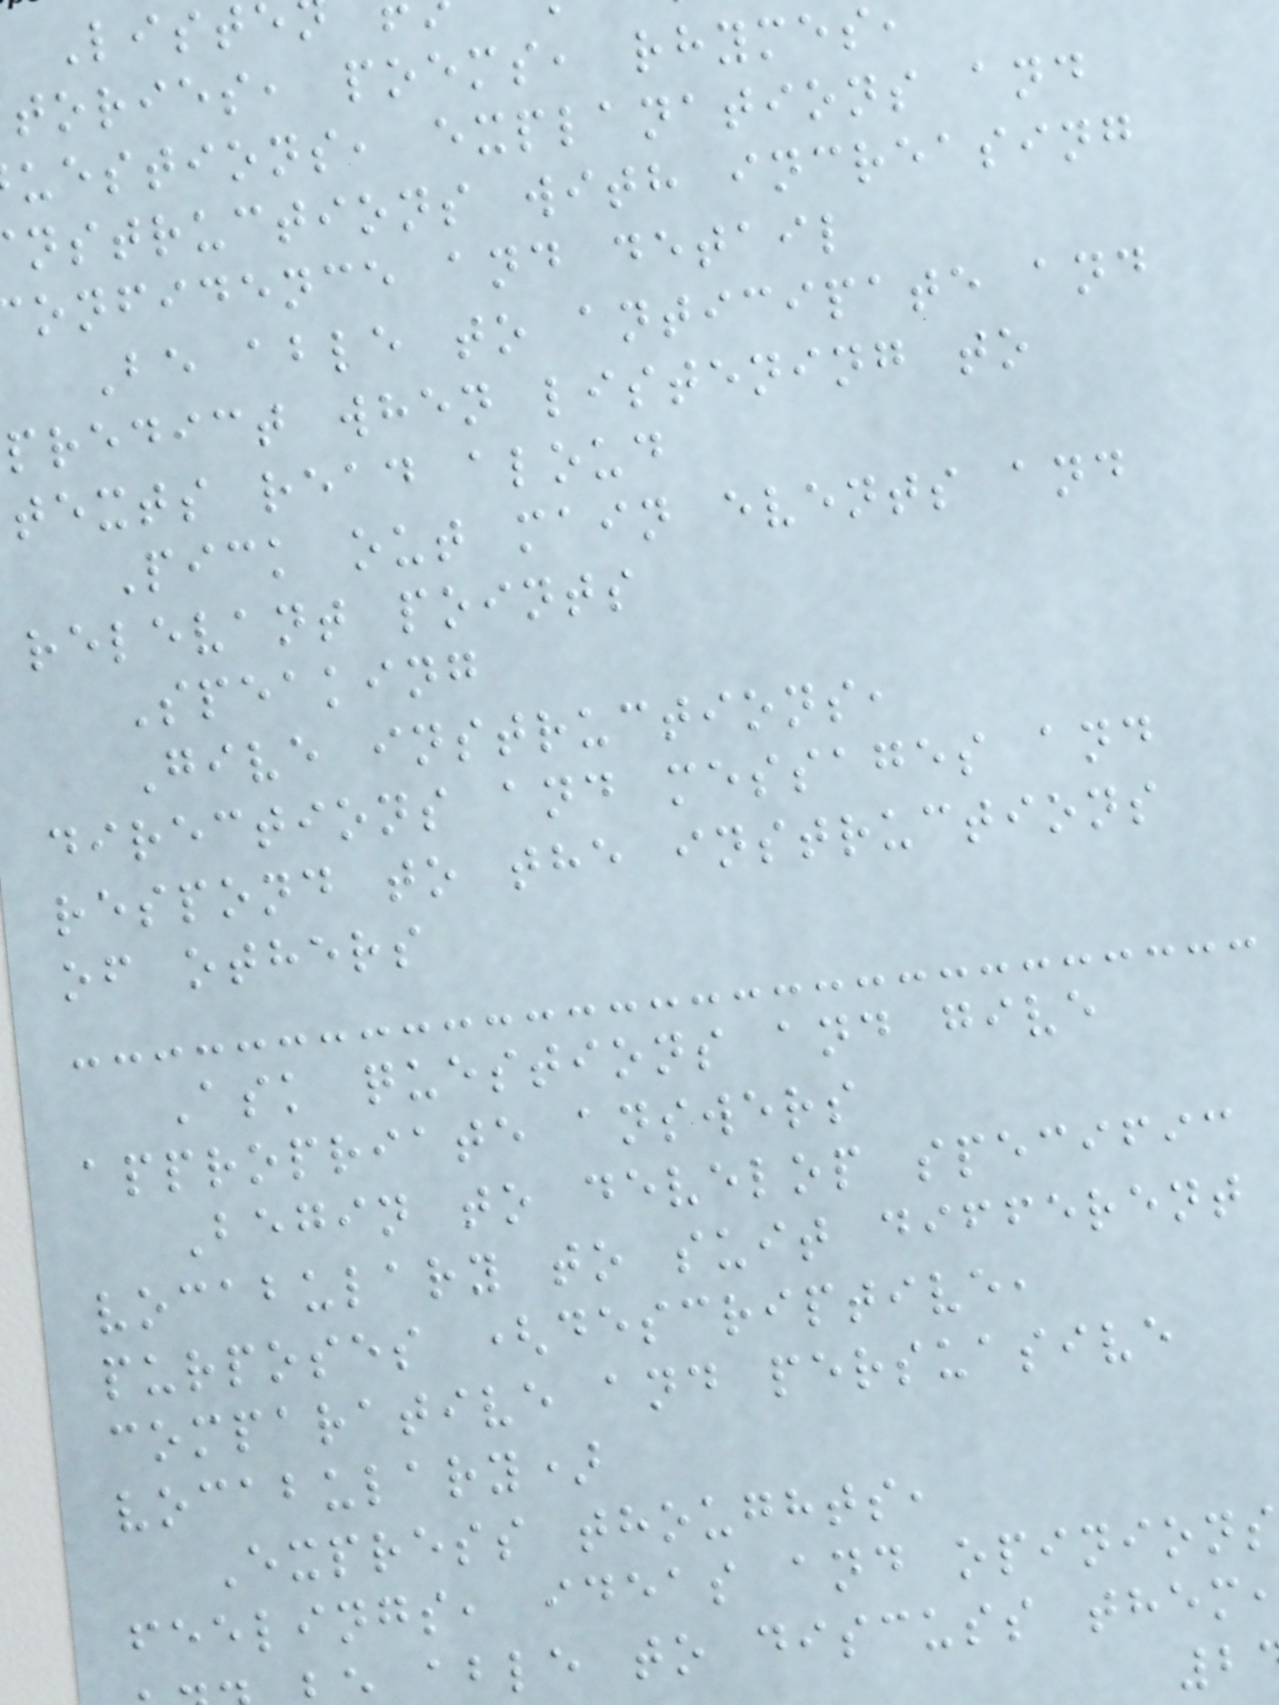tories, poems, rhymes,
uestions, explanations and
nstructions with increasing
onfidence and detail
Be able to anticipate and
predict when listening to
texts read aloud
Pick out main events and
relevant points
Speaking
Give instructions,
directions and messages and
respond to the instructions
of others
Ask questions and give
appropriate answers
Begin to develop specific
vocabulary to suit different
purposes (descriptive,
comparative and persuasive
vocabulary)
Express thoughts,
feelings, ideas and opinions
able to discuss them
